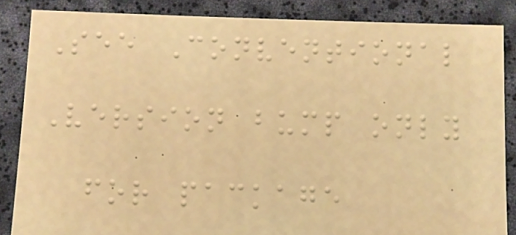See Conventional
Version bump only
for package
